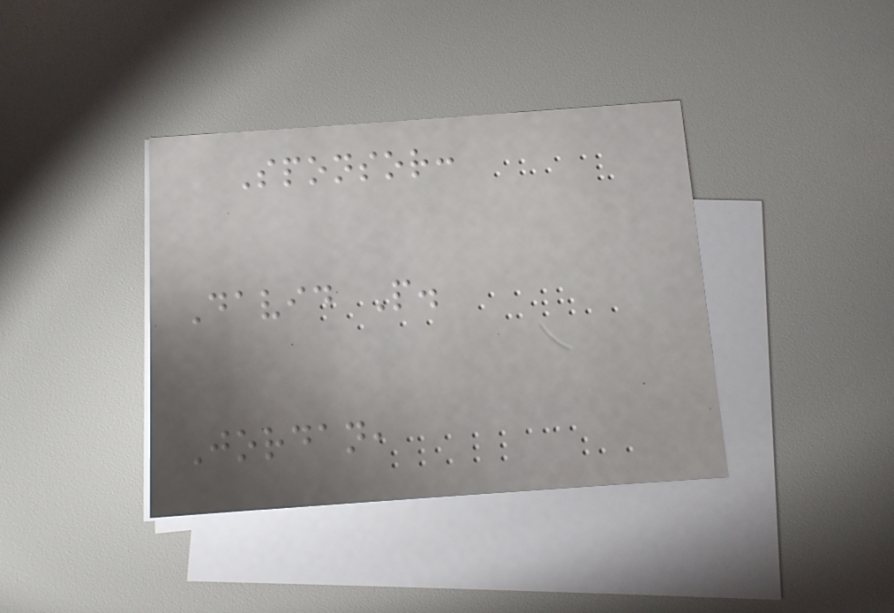Sponsor:
David P.
Jordan,
